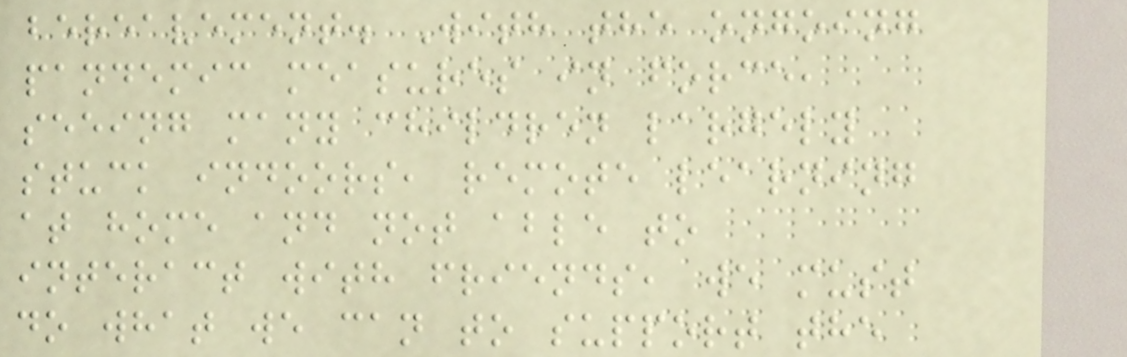bereavement. With the ongoing
pandemic measures in force,
seeing many children largely
stuck indoors, remote learning
at home and not able to
interact with friends, we must
do what we can to support the
